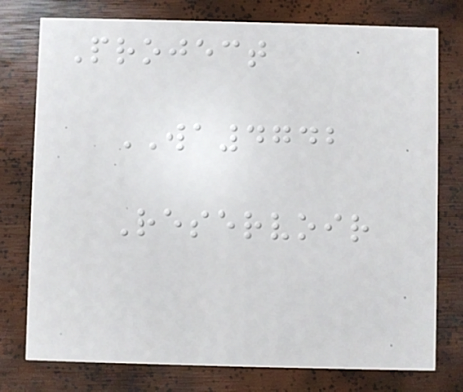Project
WA4742
Reservoir
